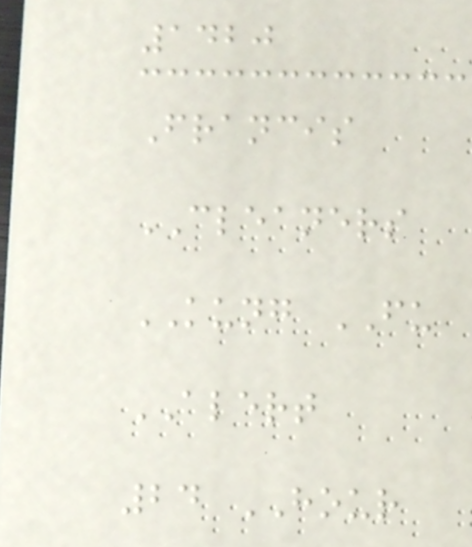1420
Francis
CLEANERS
KUNG FU
ALERT
24 HOUR
